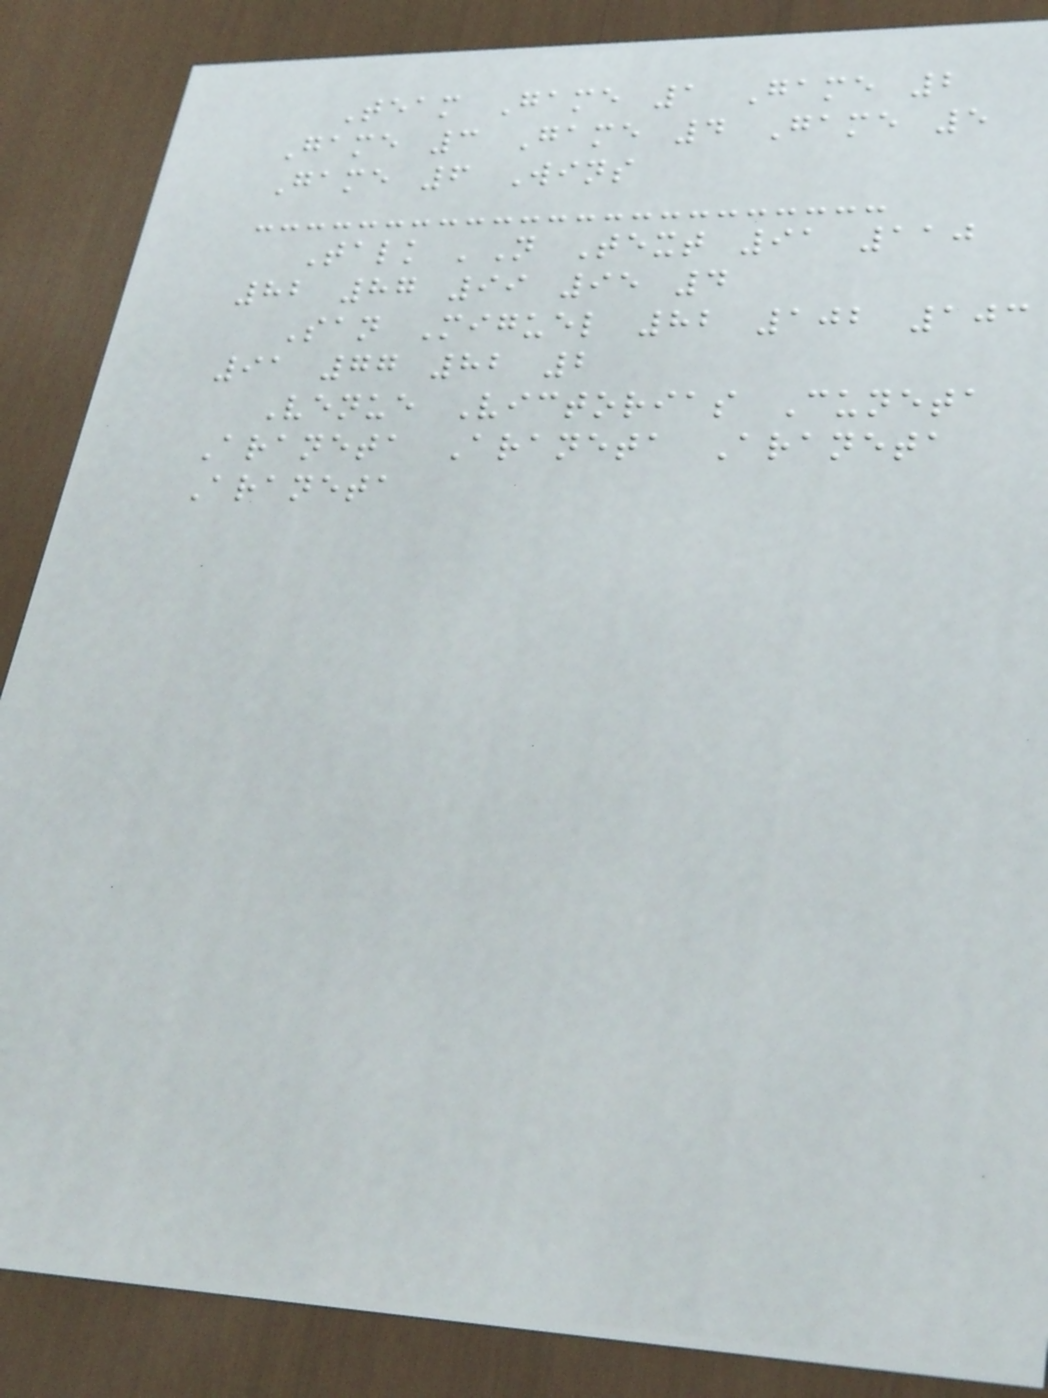Team Game 1 Game 2
Game 3 Game 4 Game 5
Game 6 Wins
Talk 'N Text 91 110
82 87 99 95 4
San Miguel 82 102 103
91 77 82 2
Venue Victorias Cuneta
Araneta Araneta Araneta
Araneta
